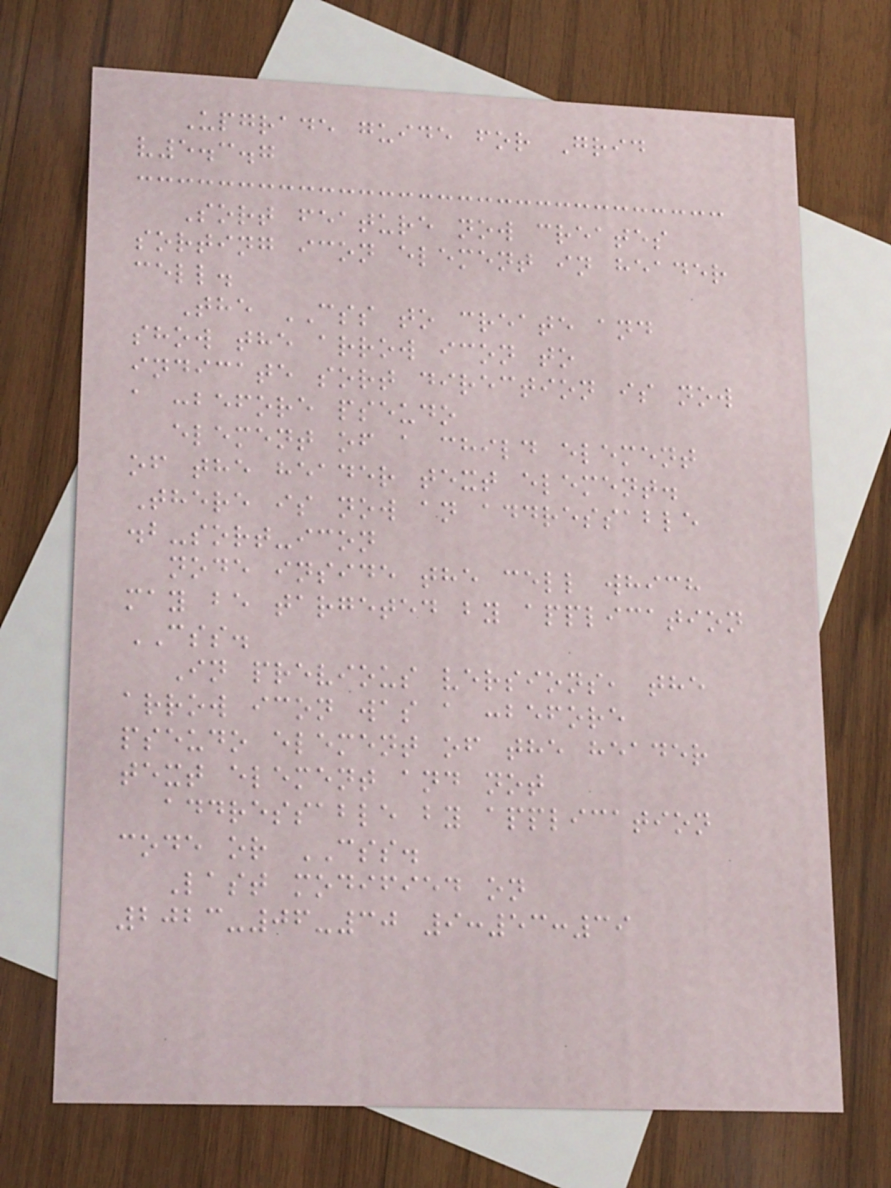Upgrade guide for Grid
v5.3.7
Sort feature now creates
sorting icon element in header
cell.
The CSS to create and
show the arrow icon to
indicate sort direction is now
a :before pseudo
element of a child element
of the header text element.
There is now an addressable
.b-sort-icon
node inside the cell which
may be targeted by application
CSS.
In previous versions, the
arrow icon was a :before
pseudo element of the header
text element and not
addressable by application
code or CSS.
Last modified on
2023-06-30 9:53:39
